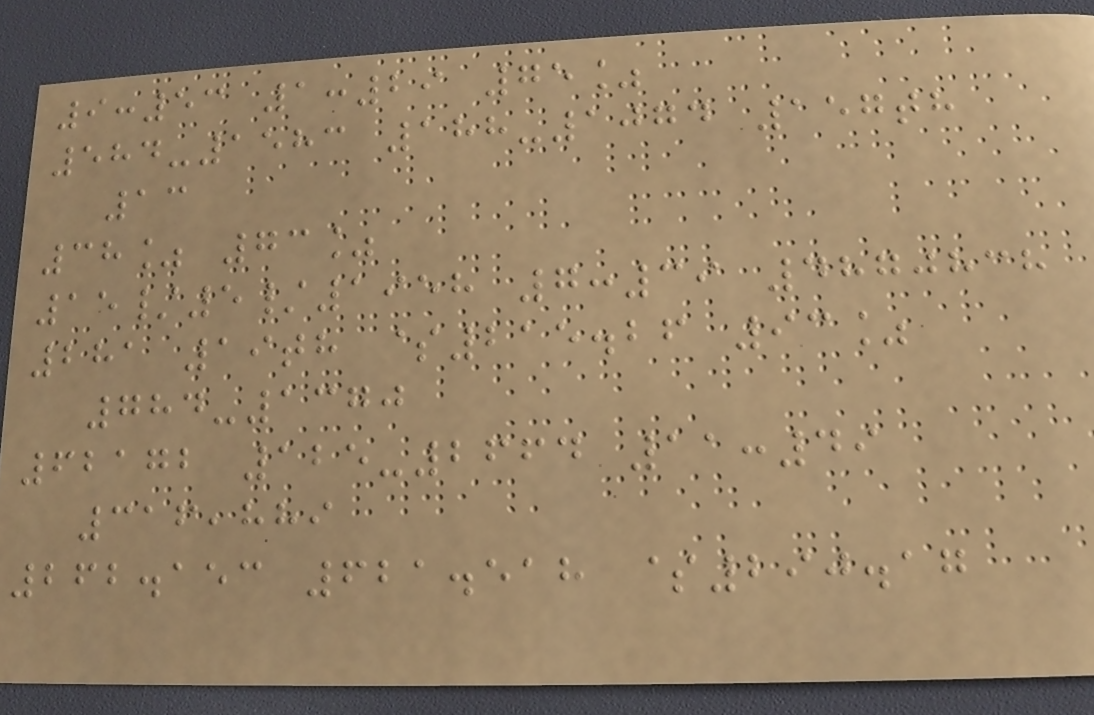9:53 1:29 75%
584-1583 188-1074 157th
13
38% 73%
15/5/1958 7:39 4870838
281 19th $215.26 93%
784-1370
62172 125-2664 11:49
316,889
262.153 621.518 $290.17
